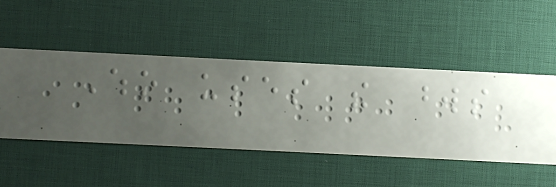Who uses the words
